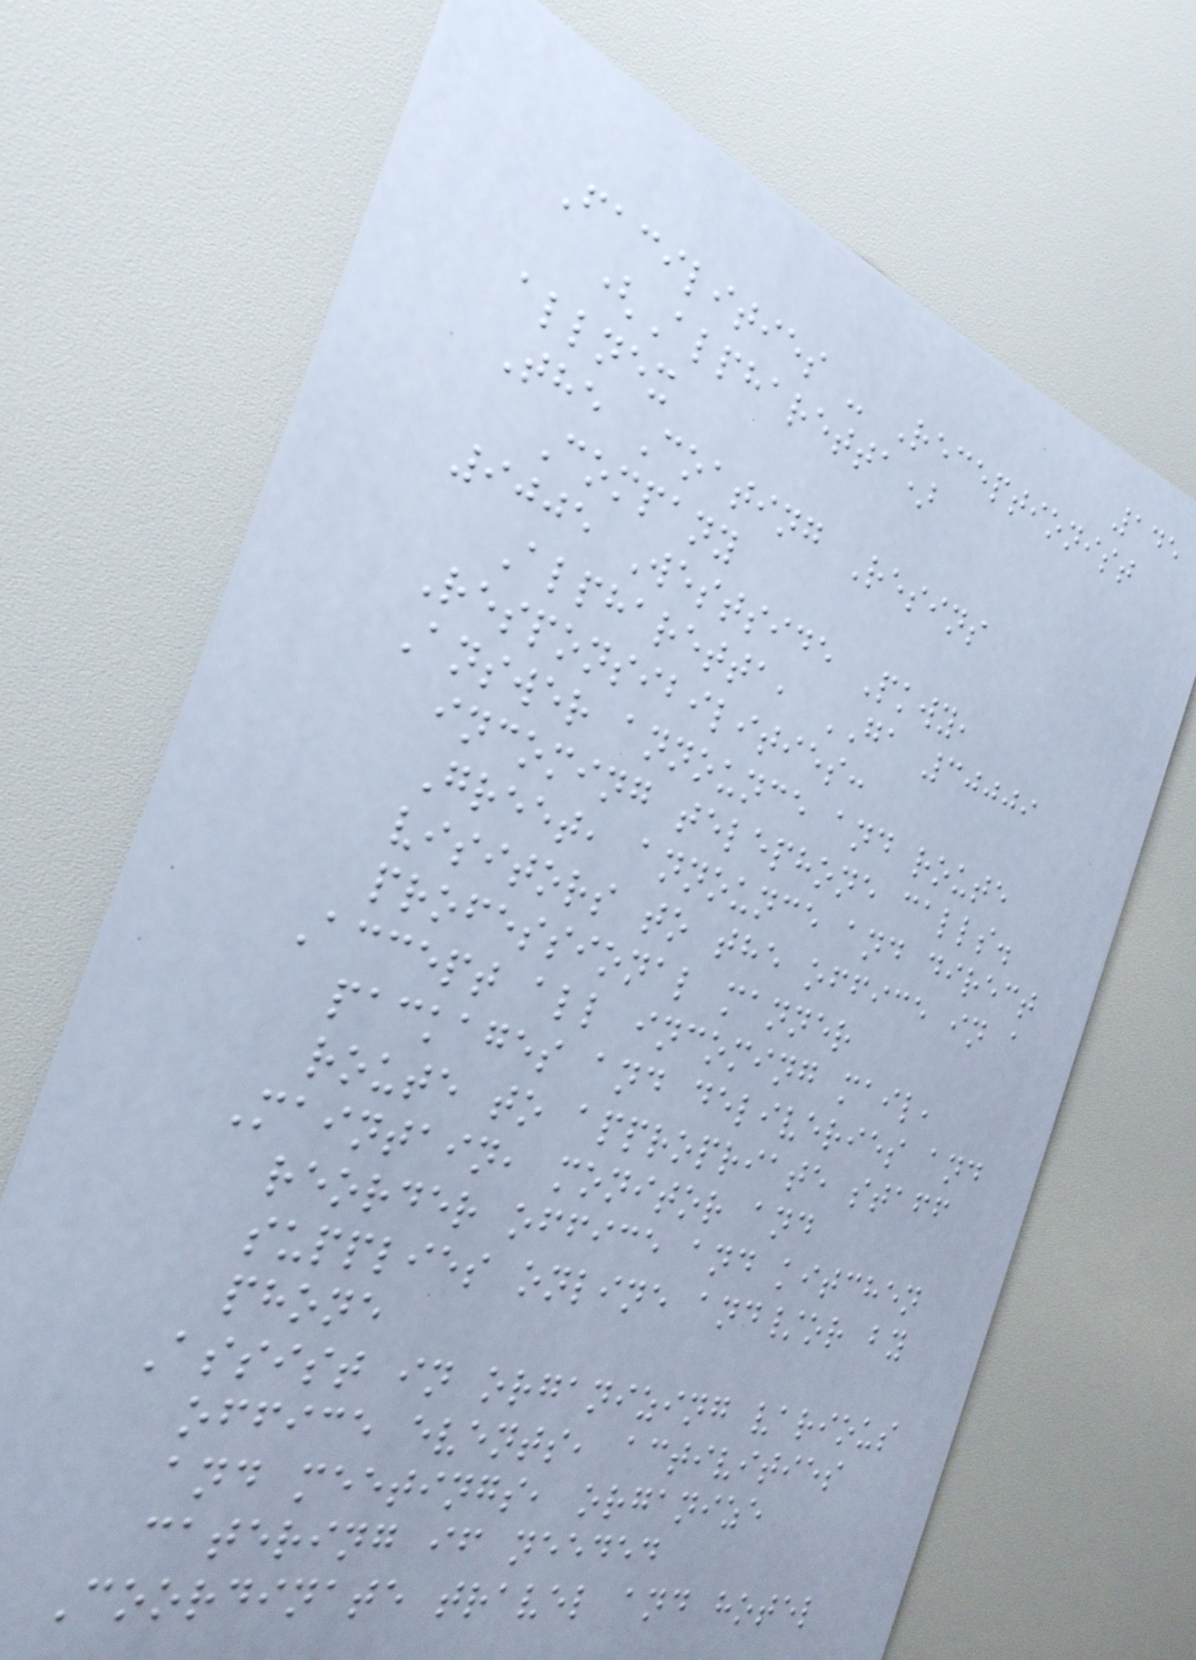145
Facilities - Receptionist
(Alpharetta)
allnex
The Coating Resins
Company
9005 Westside Pkwy,
Alpharetta, GA 30009
Responsibilities:
Answer announce and route
incoming telephone calls.
Greet, announce and direct
visitors to the office in a
professional manner
Accept all incoming mail,
packages and deliveries and
route to appropriate staff
Maintain, monitor and
reorder office and kitchen
supplies online and/or by
phone
Assist in organizing various
office events, activities
and meetings, organize
catering if needed
Coordinate travel and hotel
